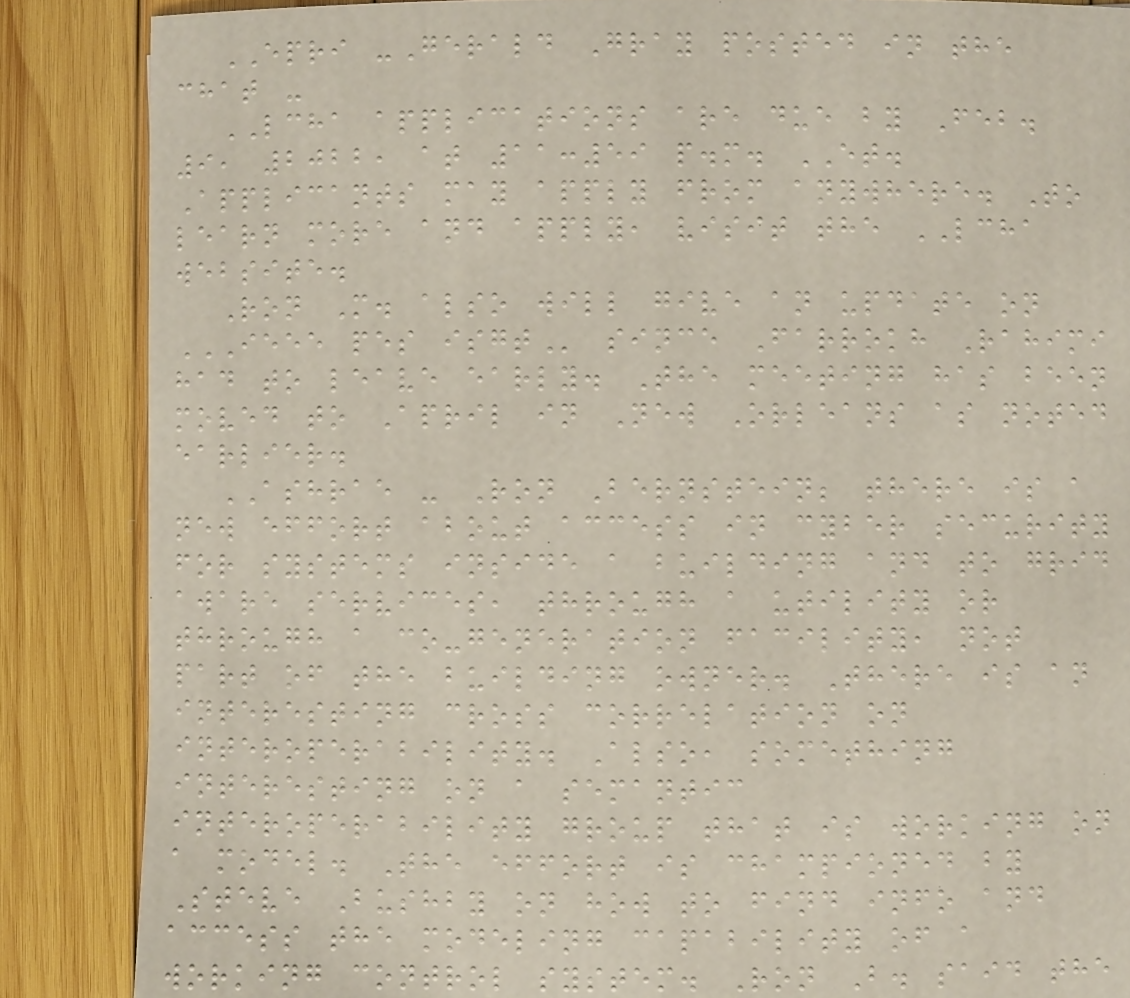EPRI -Gerald Gray posted in the
chat -
LCHA applications are due by Feb.
9, 2022, at 11:59 p.m. ET.
Applicants may apply from anywhere. To
learn more and apply, visit the LCHA
website.
Ron M. also will give an update on
IEEE PES ISGT since Farrokh Rahimi
had to leave early. The meeting has been
moved to April in New Orleans as noted
earlier.
ASHRAE - Ron Bernstein; there is a
new effort about access in cyber security
for systems inside a building and to grid
aware services, through a utility or
through a co-generation facility, not
part of the building owner. There is an
interesting cross correlation on
interoperability. Also, something
interesting on a semantic
interoperability group that is working on
a model. The effort is championed by
Steve Bushby on how to find info and
access the modeling capability of a
working control system. Ron B. said the
